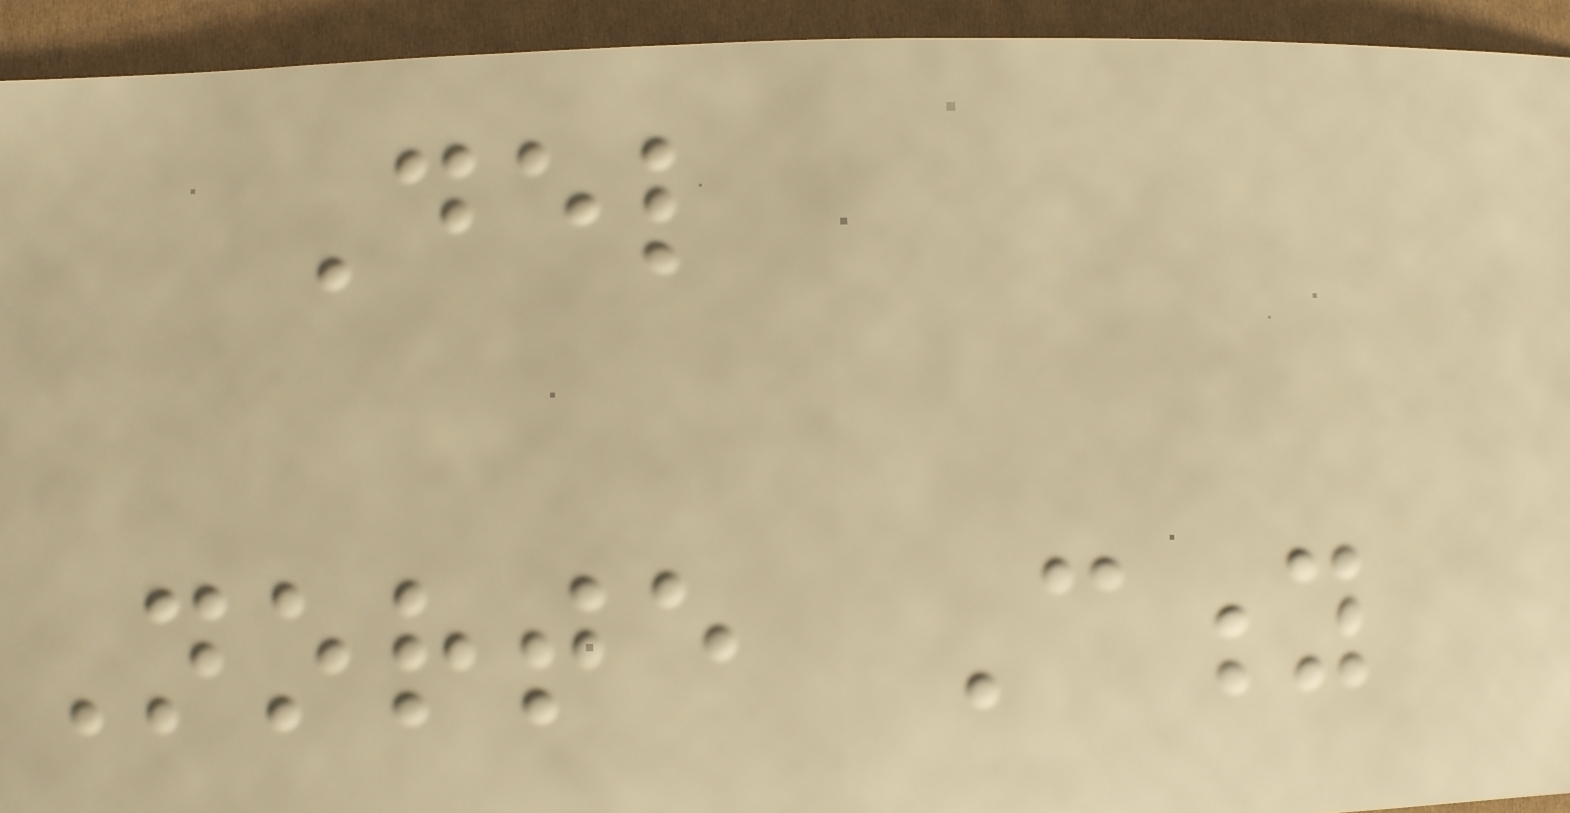Del
Norte City
